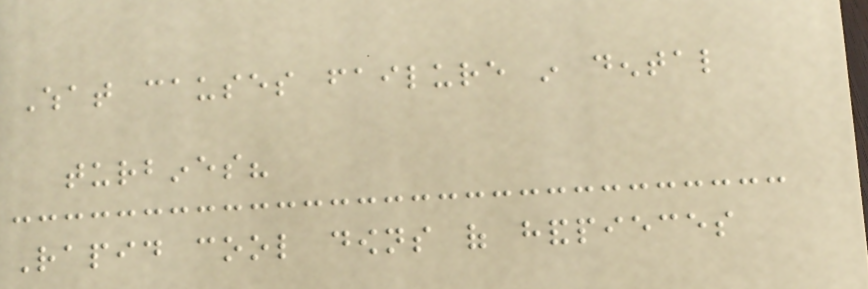What causes failure in dental
turbines?
Rapid cool downs of handpieces
